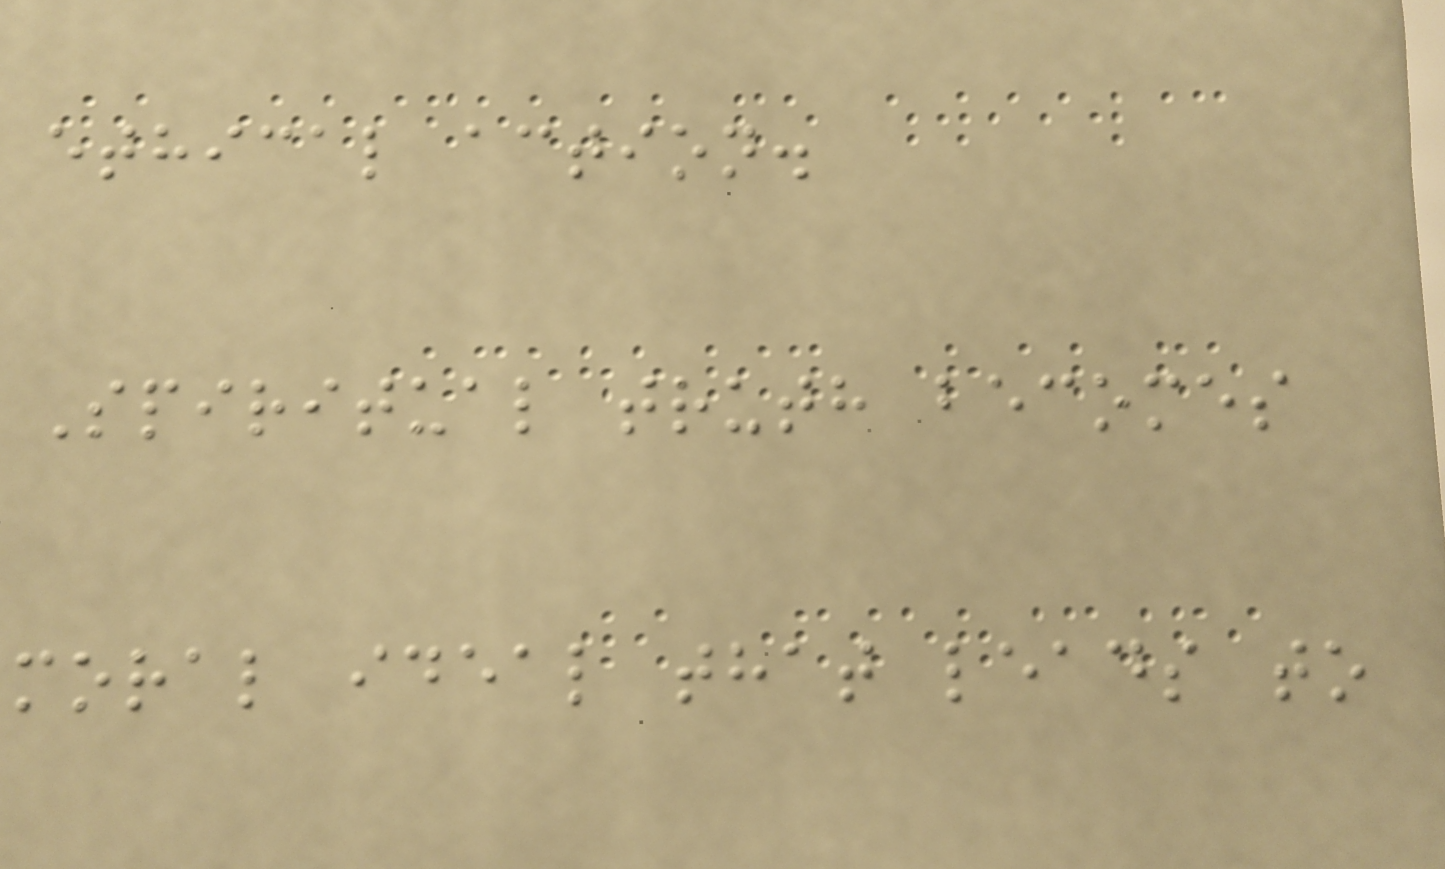ethical action.
Spiritual truth becomes
moral ideal that leads to
